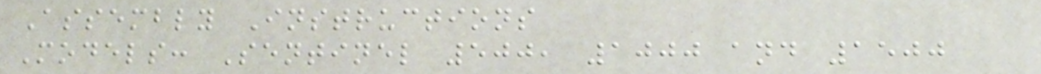Assembly Instructions
Models: Sentinel 500, 1000 and 1500
